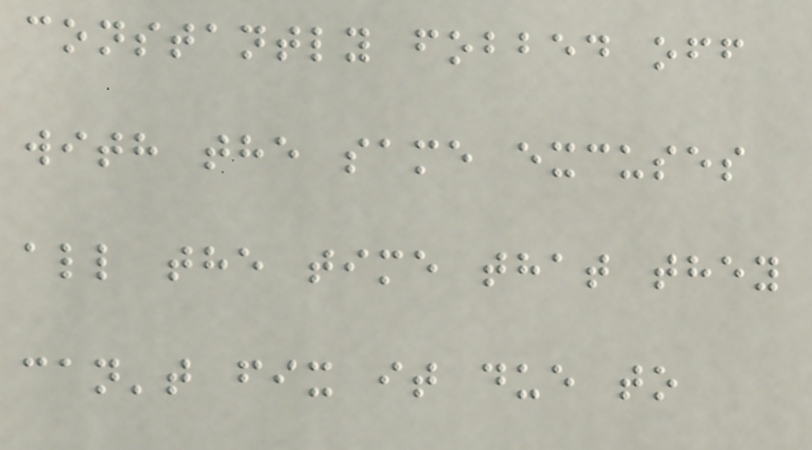constantly fobbed off
with the same excuses
all the time that they
can't fix it due to
